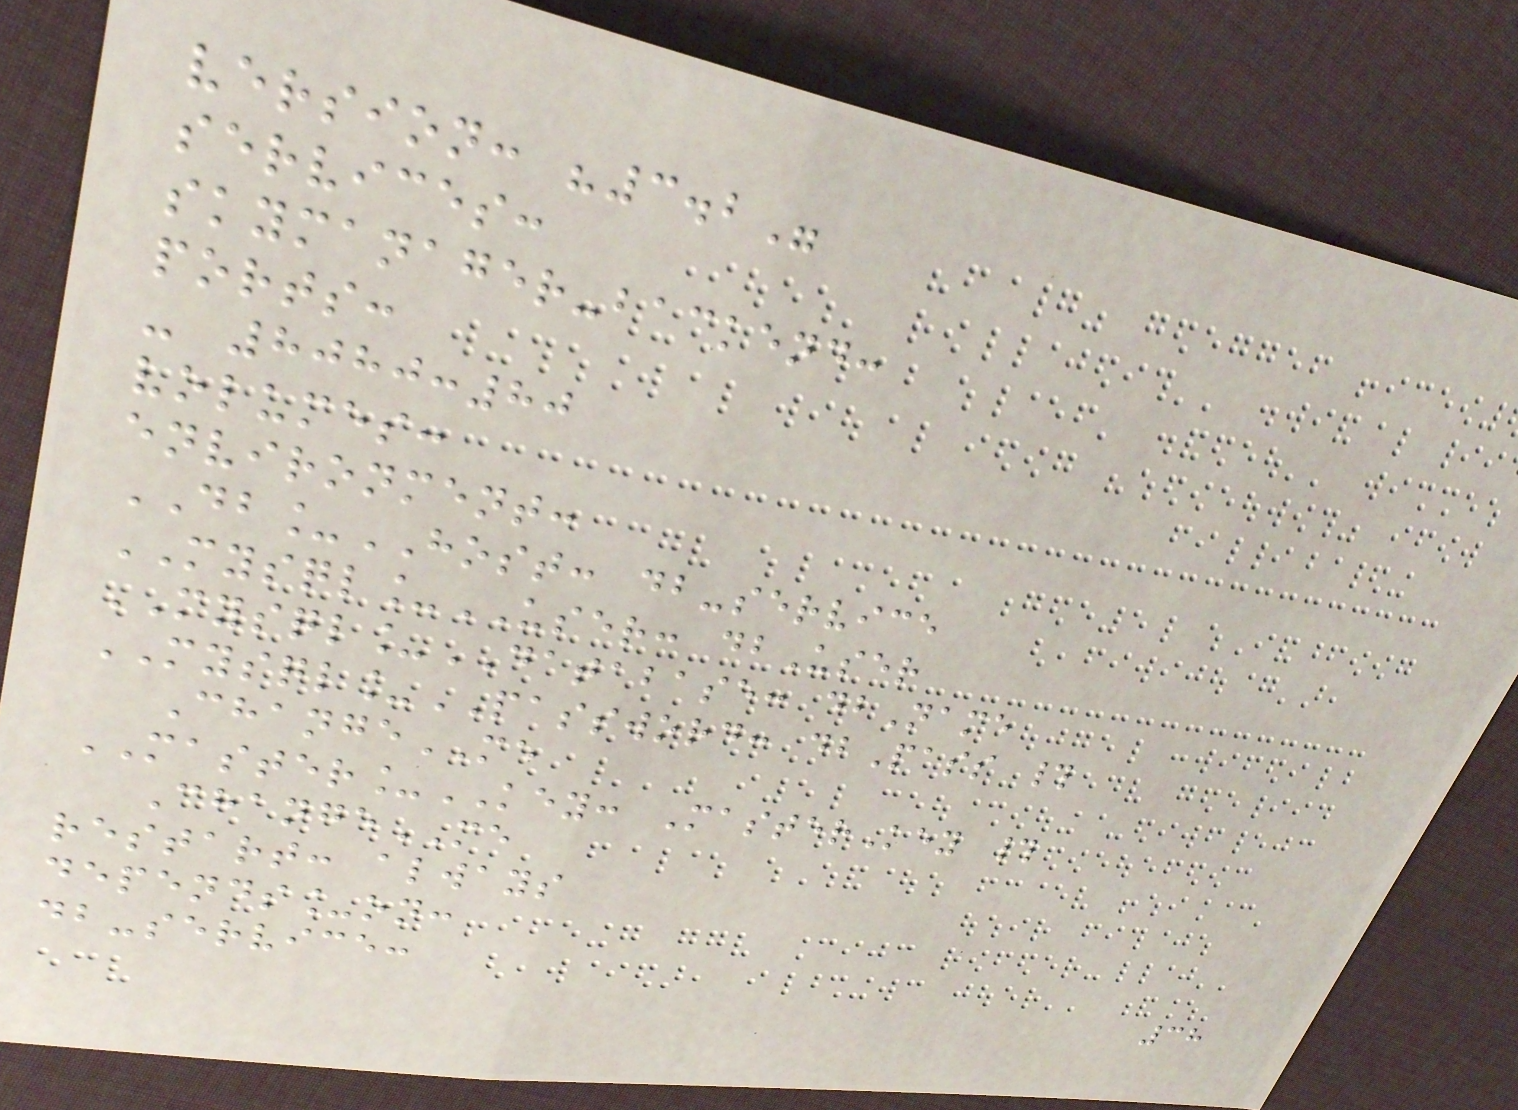version: "3.2"
services:
skymanager-backend:
ports:
- 8080:80
volumes:
environment:
DB_HOST: db-service
MYSQL_USER: dbUser
MYSQL_DATABASE: dbName
MYSQL_PASSWORD: dbPass #
ChangeME
MASTER_KEY: MasterKey #
ChangeME
restart: always
depends_on:
db-service:
38
